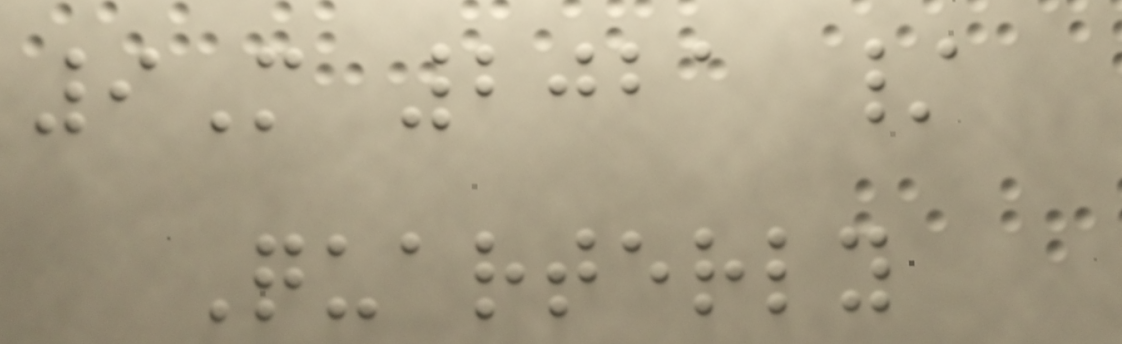9M 2021 /
Quarterly
